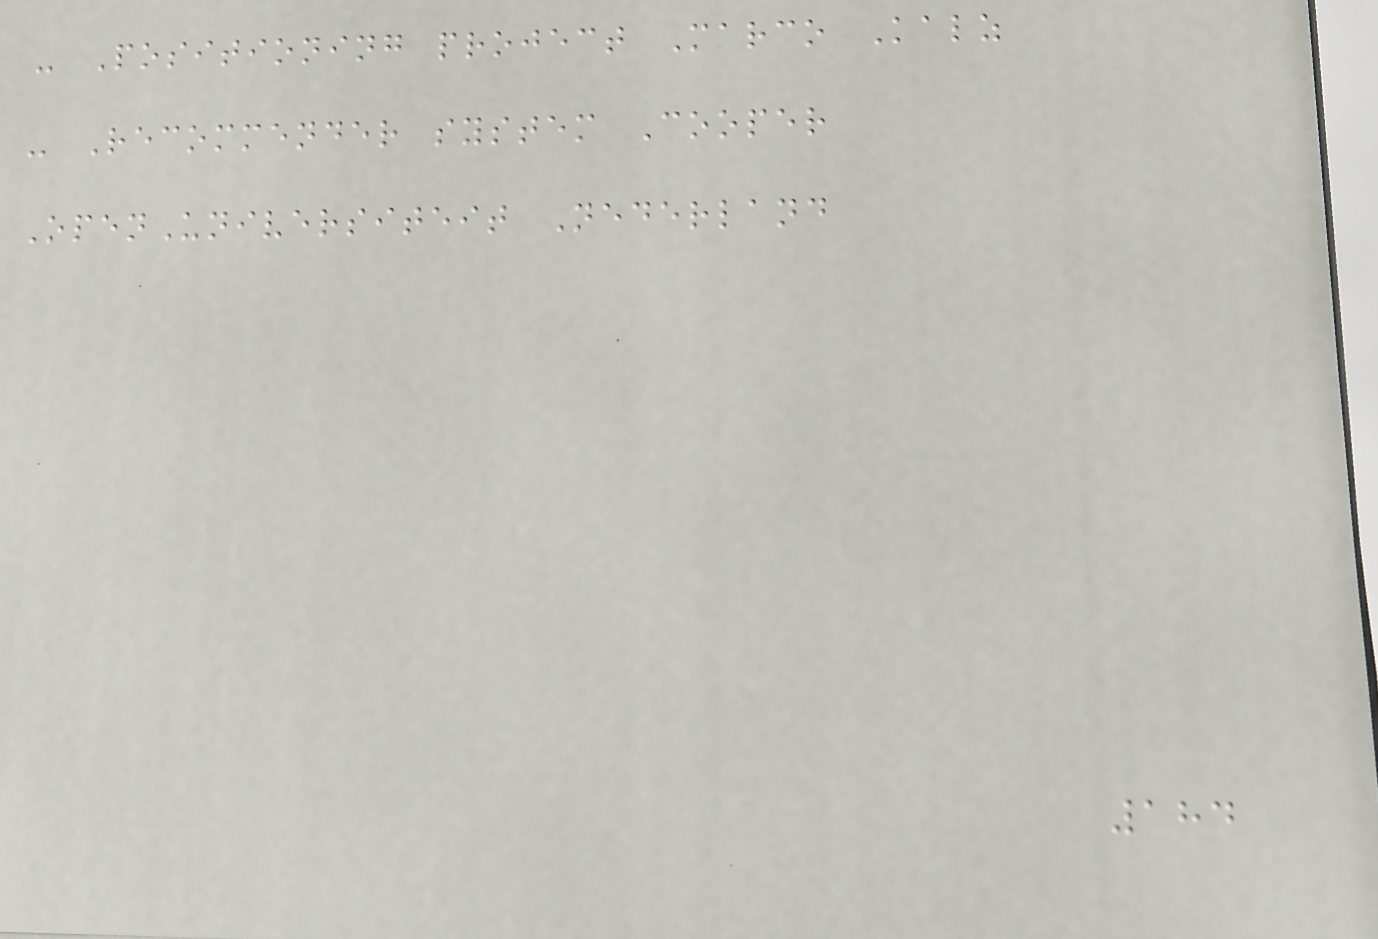- Positioning project Marco Kalz
- Recommender system Cooper
OpenUniversiteit Nederland
184
